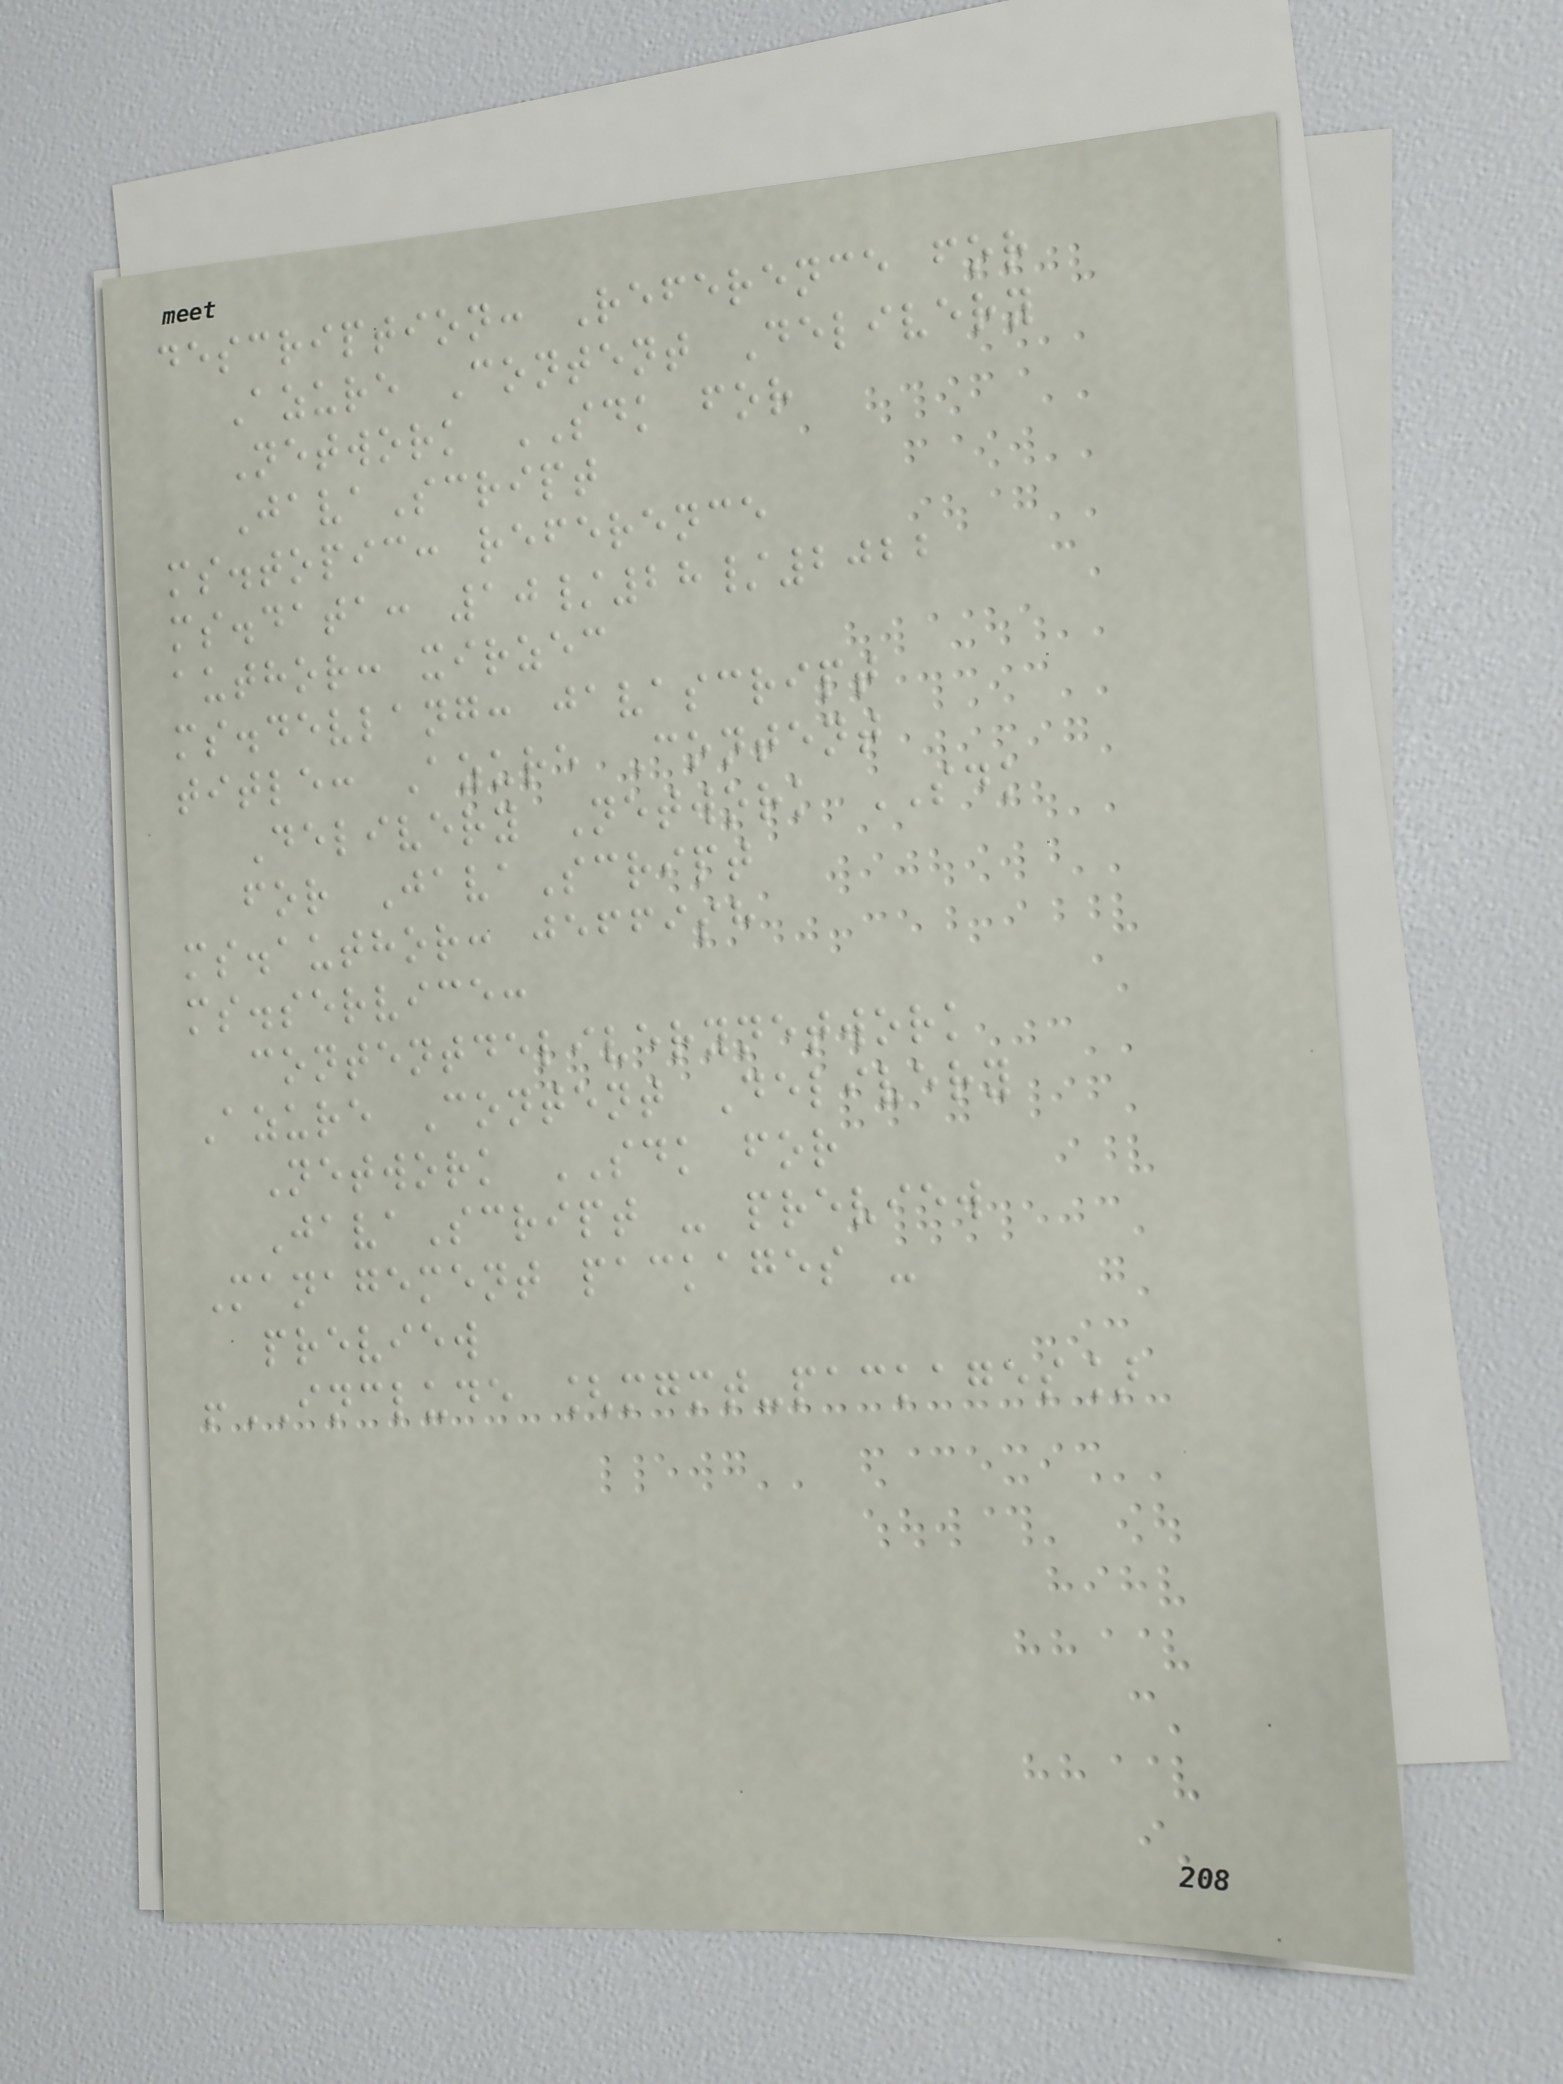description: Reference for
Azure Content Delivery
Network SDK for
JavaScript
ms.topic: reference
ms.data: 10/28/2022
author: xirzec
ms.devlang: javascript
title: Azure Content
Delivery Network SDK
for JavaScript
ms.author: jeffish
ms.service:
contentdeliverynetwork
Azure Content Delivery
Network SDK for
JavaScript - preview
Management packages -
preview
!INCLUDE [mgmt-packages]
